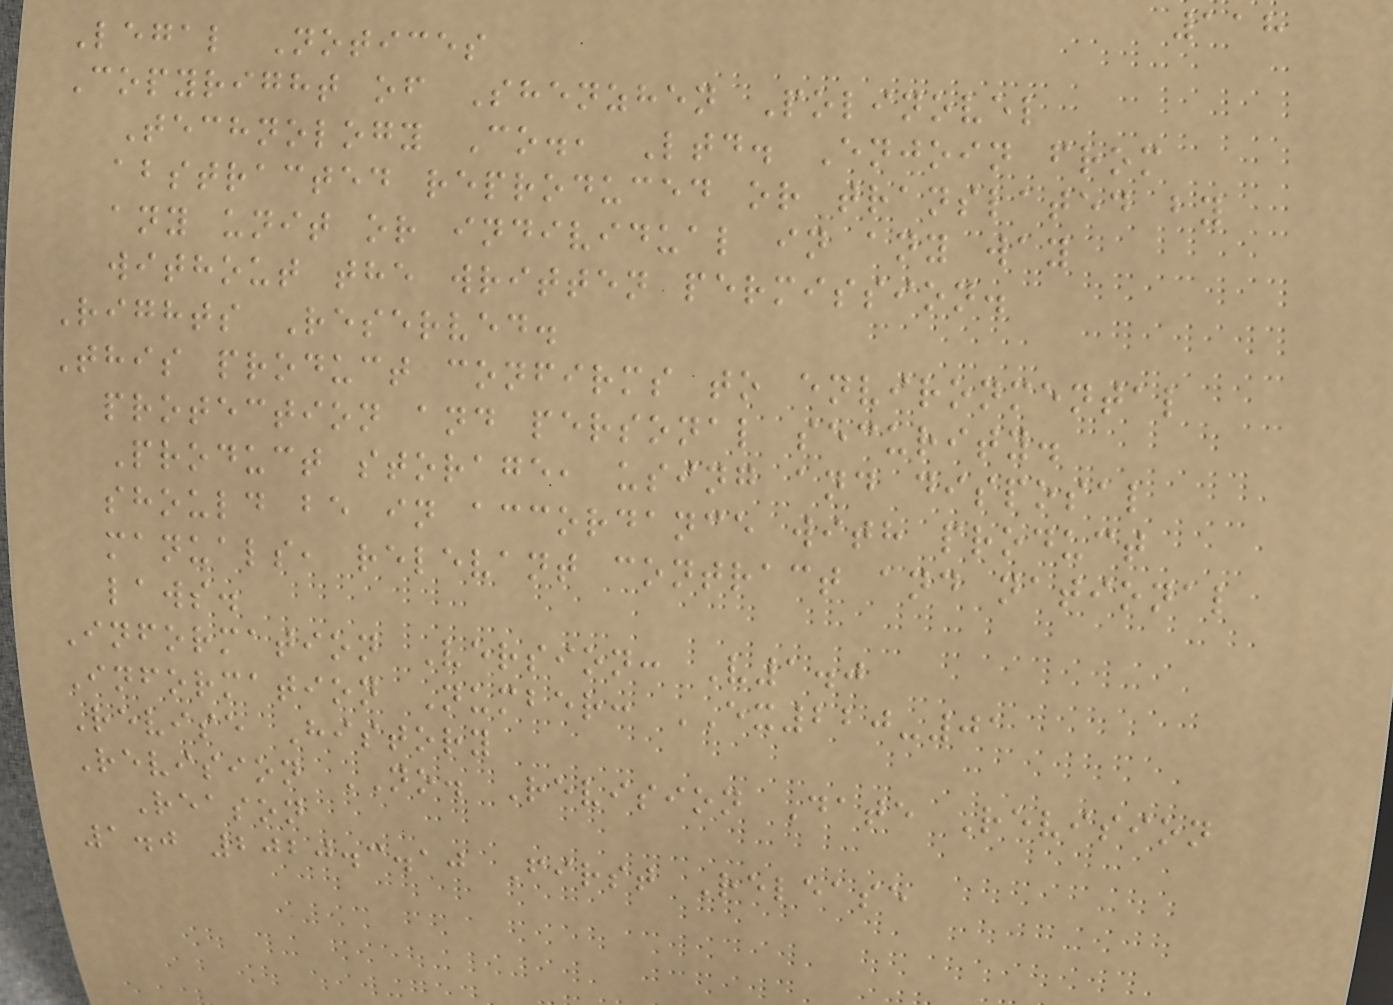118
Legal Notices
Copyright of Shenzhen Polinovel
Technology Co., Ltd. Enjoin from
abstracted reproduced or translated by
any unit or individual in any way
without the written permission.
Rights Reserved.
This product confirms to environmental
protection and personal security.
Product storage, using and disposal
should be in accordance with product
manuals, relevant contract and national
laws.
Information Version: V1.0
Information Number: EX220-01
Revise History
Revision NO. Revision Date Revision
Reason
1.0 2020.3.10 First Release
